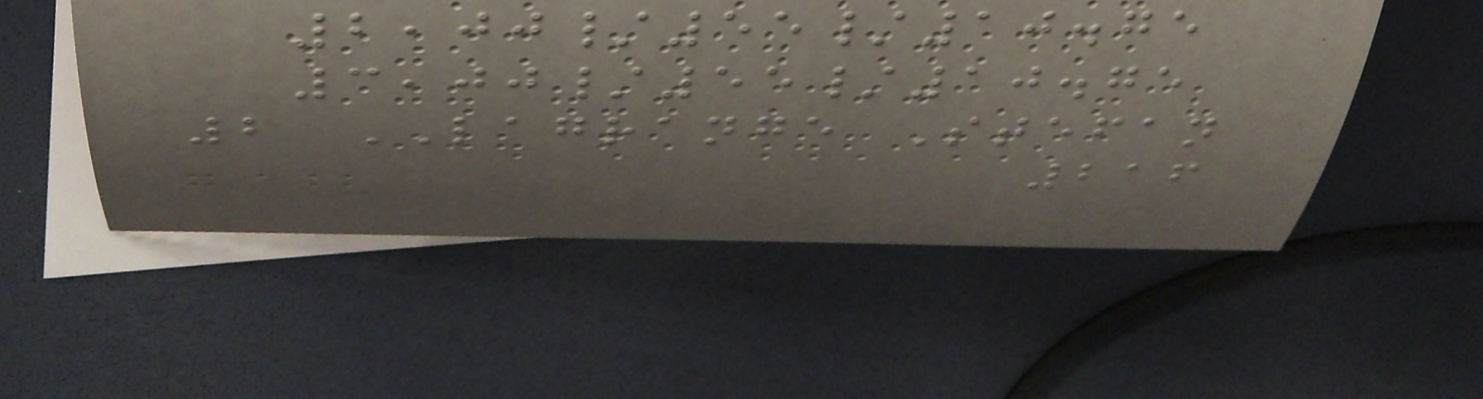2,00/55/10.75
3,00/55/10.75
2 LAGRANGE Stefan
216
